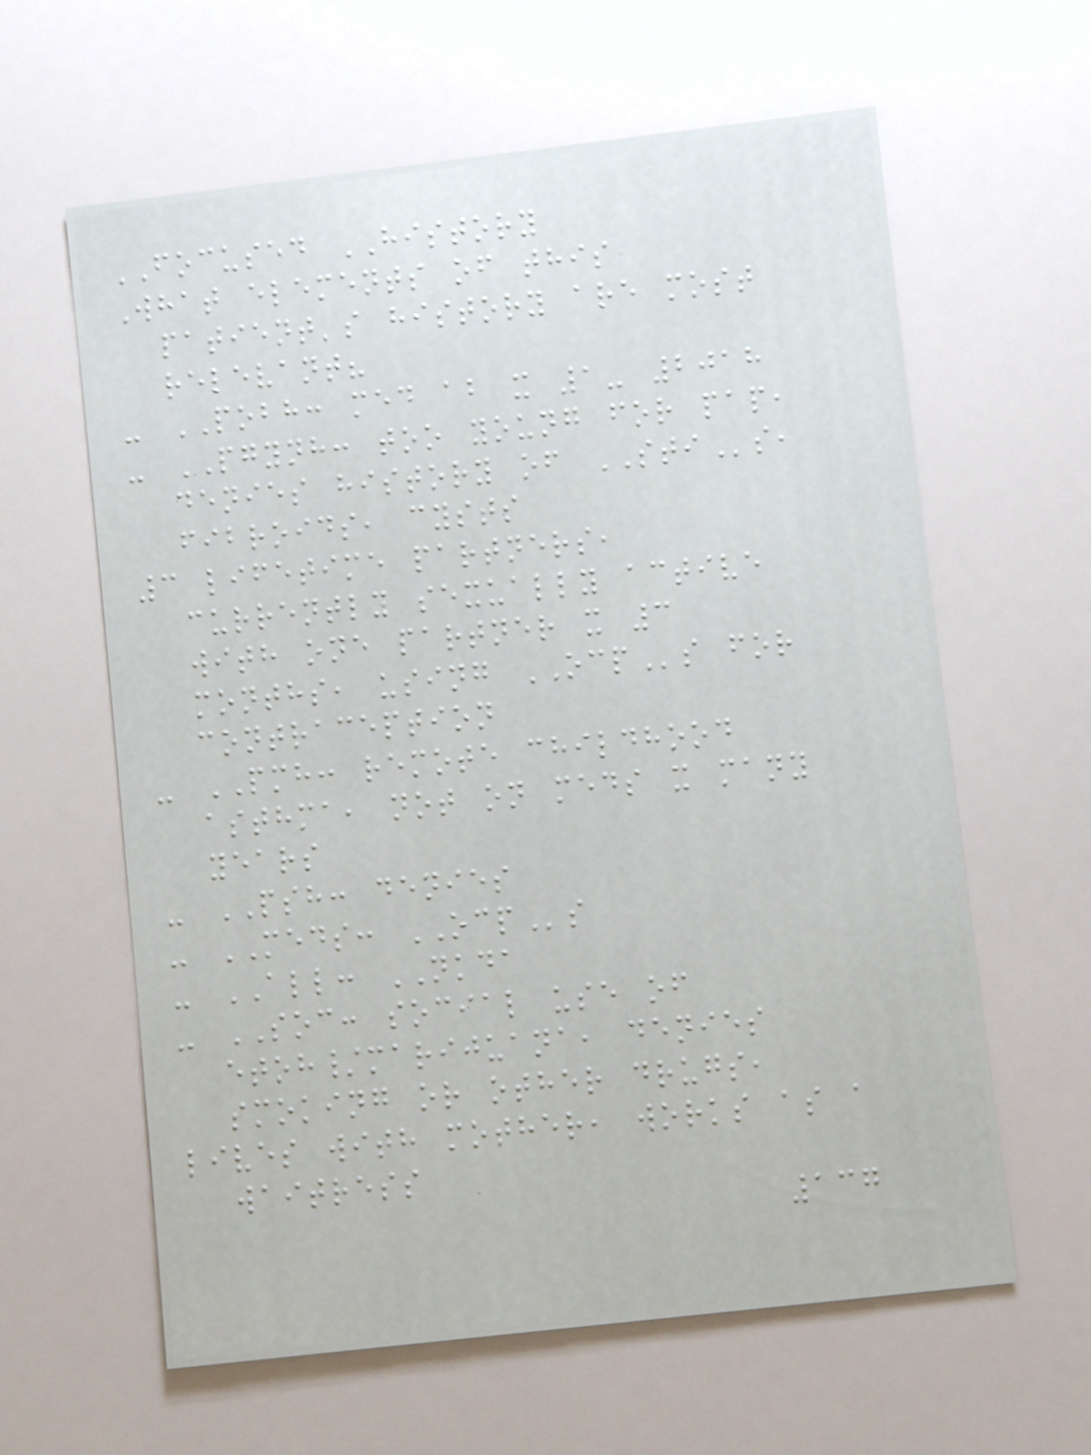FOCUSED HISTORY
What elements of this
patient's history are most
relevant?
- POBH: med ab x 1- 2018
- PGYNH: too young for pap,
denies history of STIs,
fibroids, cysts
3 lifetime partners,
currently sexually active
with one partner x 3
months, using OCPs for
contraception
- PMH: remote childhood
asthma, not on meds x many
years
- PSH: denies
- MEDS: OCPs
- ALL: NKDA
- SOC: social use of
etoh/marijuana, denies
smoking or other drugs,
lives with mother, works as a
waitress
137
